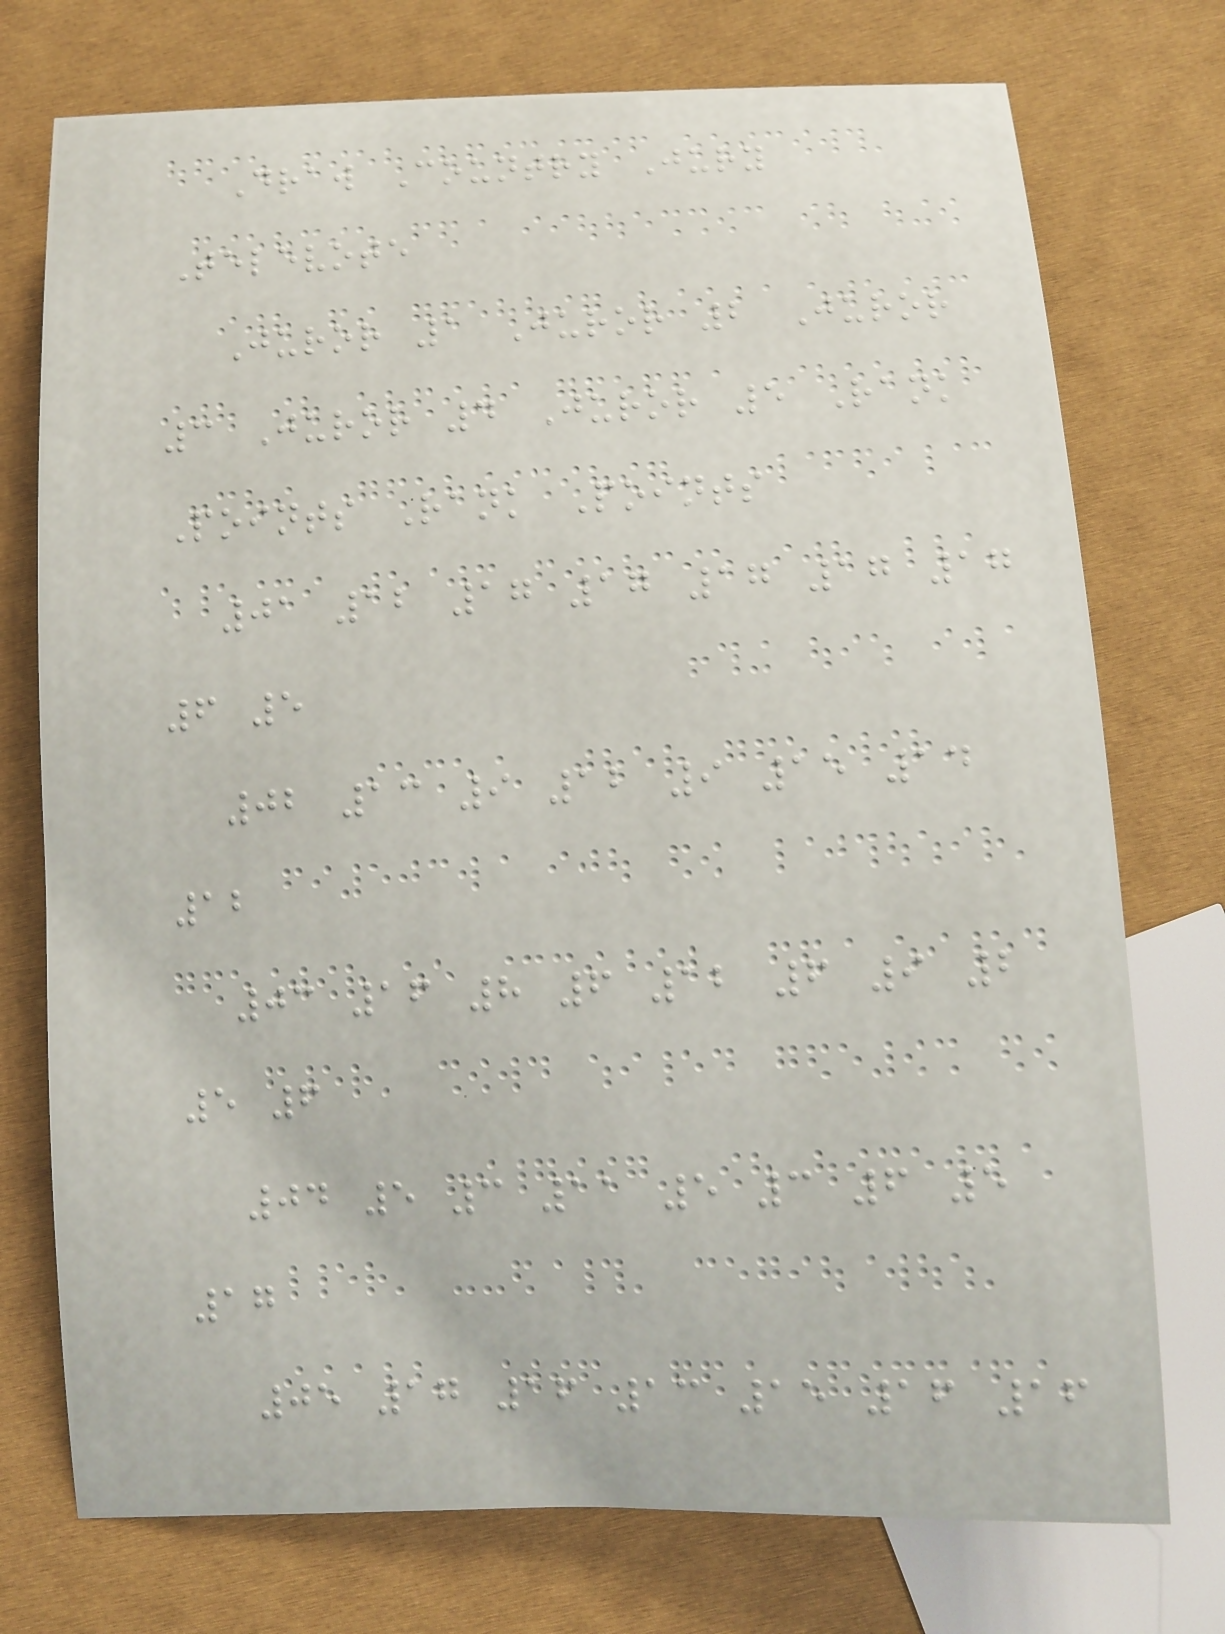Draw Country Jury
Televote
Juror 1 Juror 2 Juror
3 Juror 4 Juror 5 Rank
Points Rank Points
01 12 17 17 17 17 17
6 5
02 13 9 12 9 15 14
12
03 16 8 6 12 6 9 2
5 6
04 5 3 11 5 3 6 5
17
05 17 16 13 15 16 16
